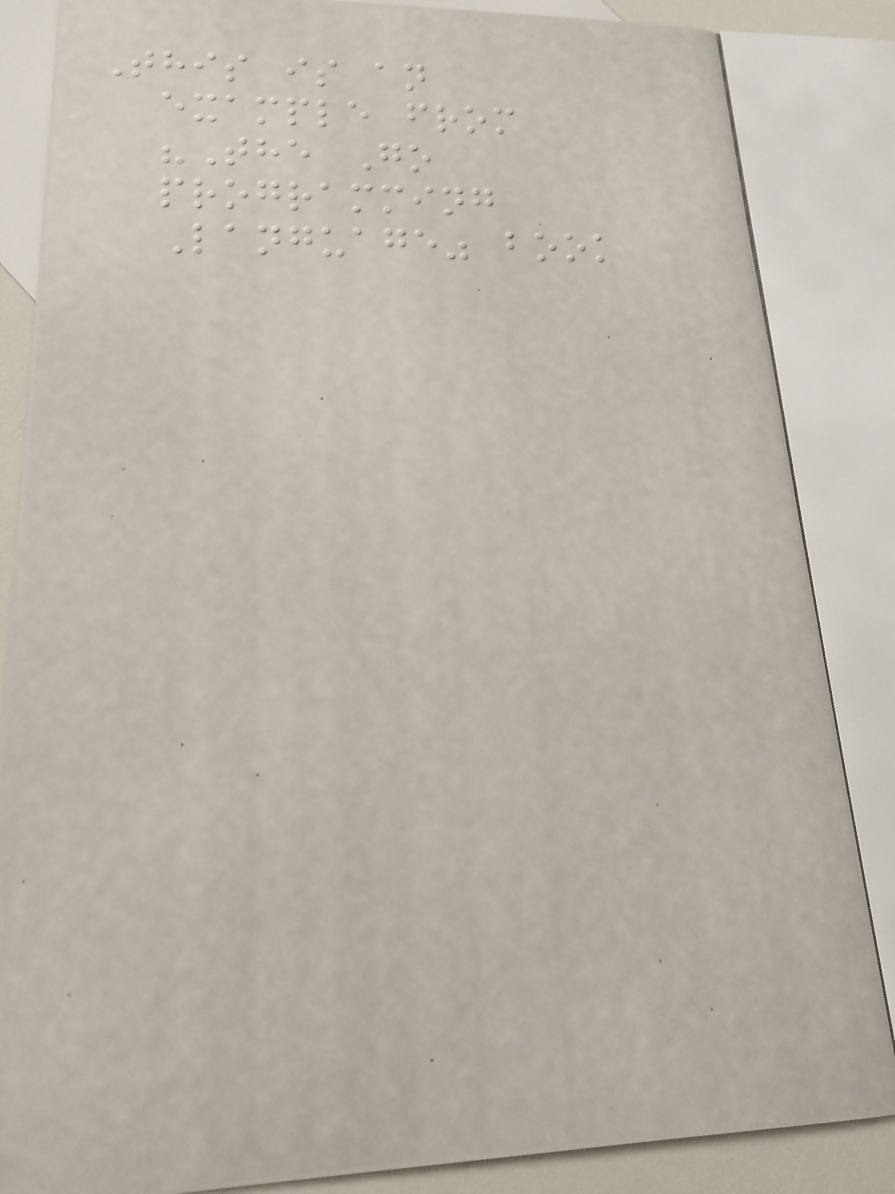This is an
example from
"The Go
programming
Language" book
